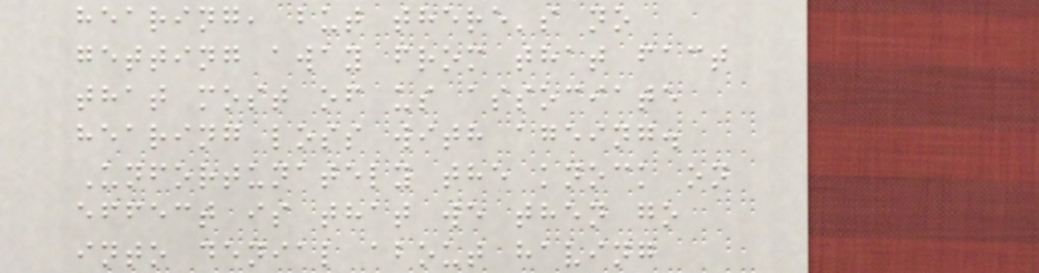hearing, but there's no
getting away from that fact
that most of us associate
hearing loss with ageing.
Unfortunately the knock on
effect is that we then go
into denial about having
